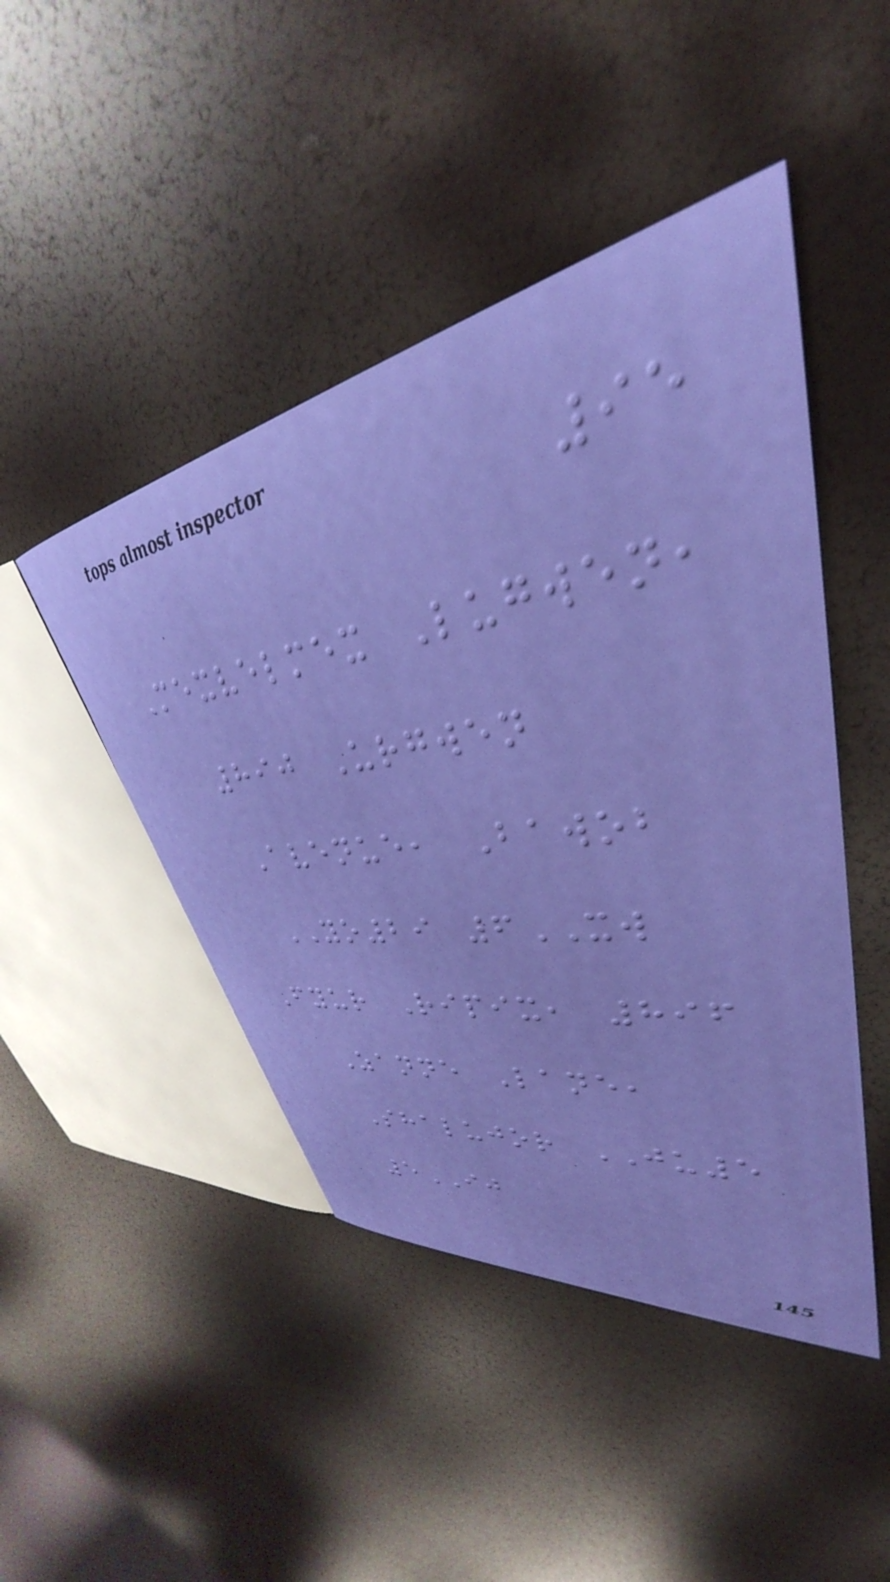95
Mexvelmex Lugwen,
890 Urgwen
Avenue, Bawob
YO29 6XW
Fyur Ripix, 896
Zanne Lane,
Shalujor JU5
5IJ
